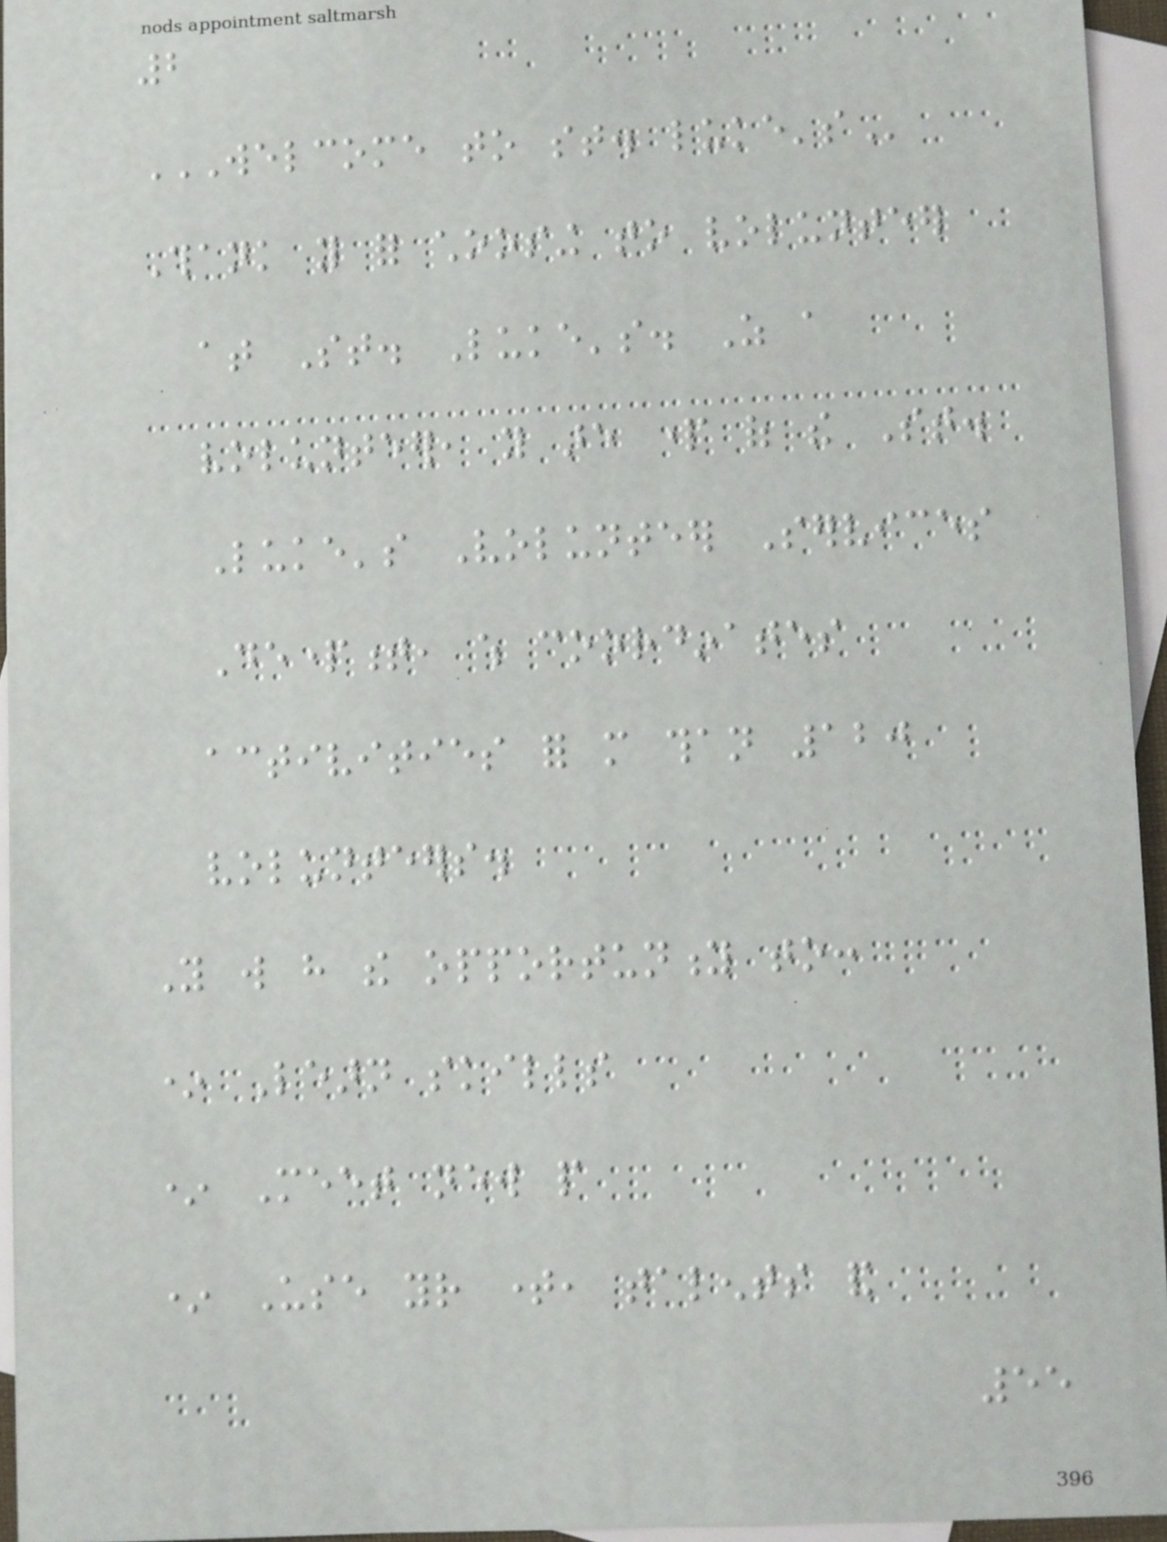2
WELCOME TO ST. LUKE'S
Thank you for choosing to volunteer
at St. Luke's. As a
volunteer, you are part of the St.
Luke's Volunteer Services
Department, which coordinates
activities for more than 120
volunteers.
You will have the opportunity to:
* Learn skills
* Meet new people
* Use your time, talents and
55
